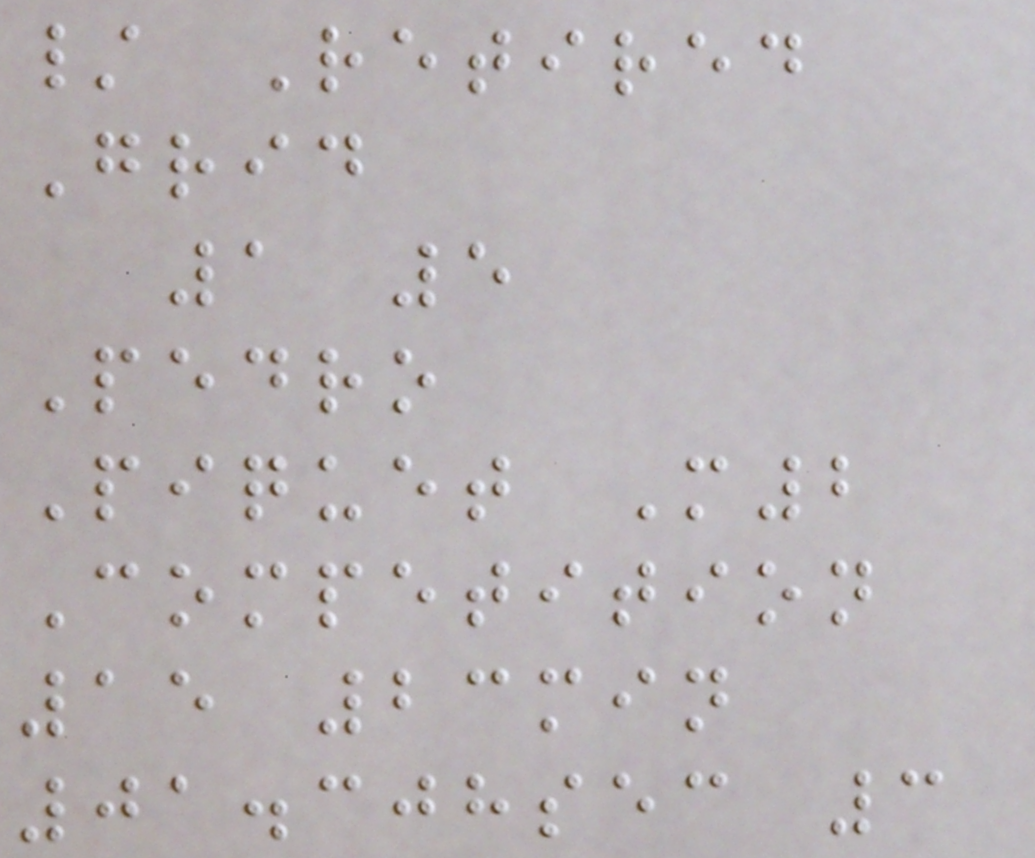/ Retired
Grid
1 5
Pedro
Piquet M2
Competition
15 23min
01.308sec 3
